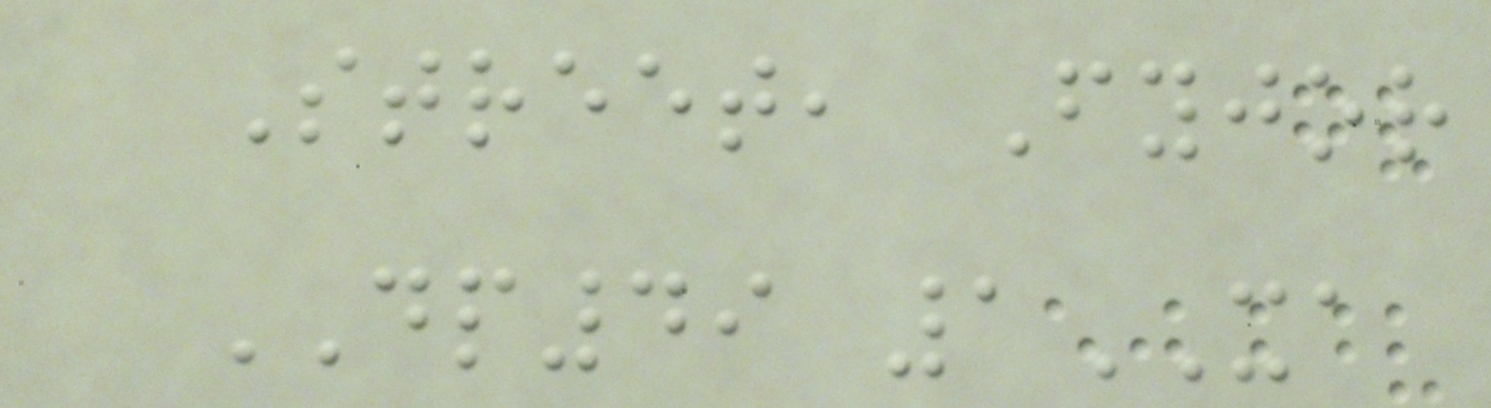Street, Fyjor
DP49 1XA
